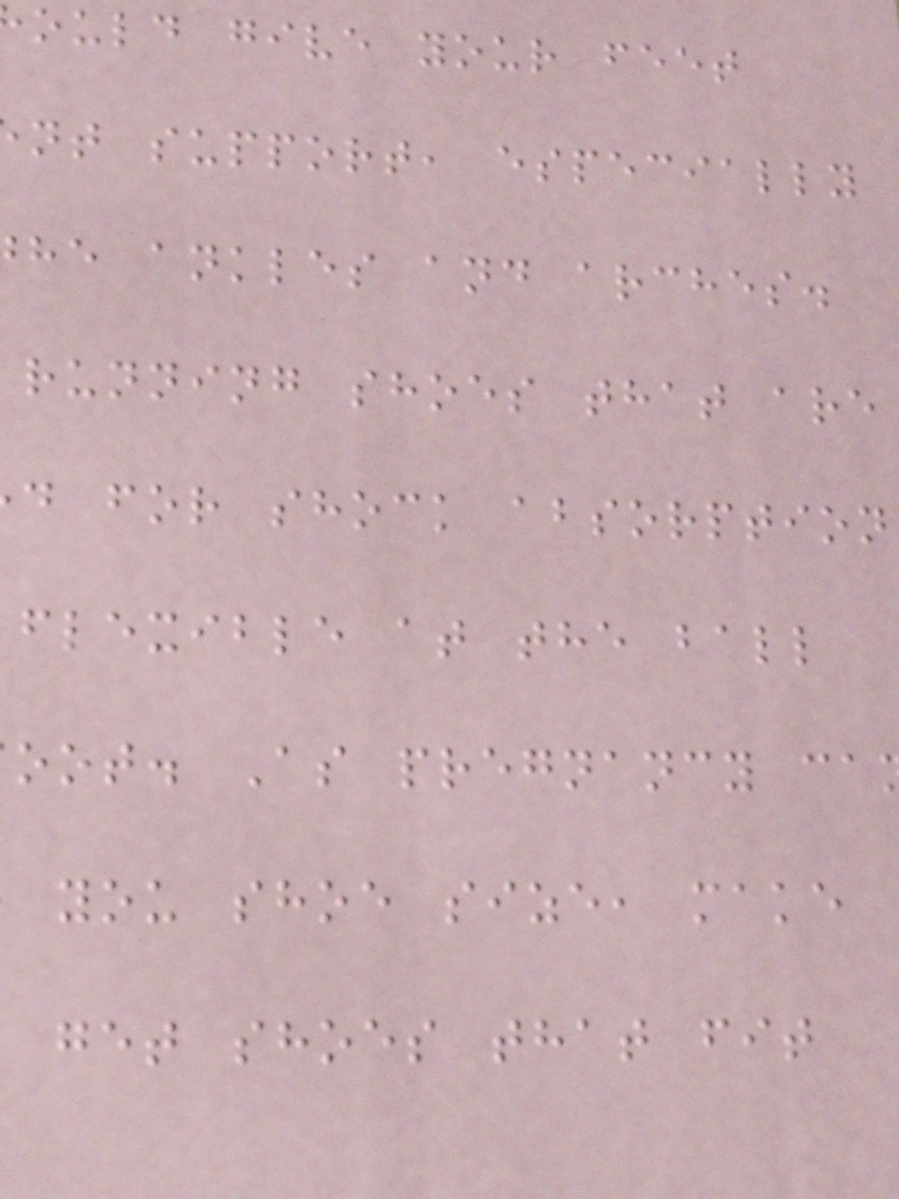ould give your feet
nt support, especially
he ankles and arches.
running shoes that are
d for shock absorption
flexible at the ball
oot. As pregnancy ca
you shoe size, make
get shoes that fit
